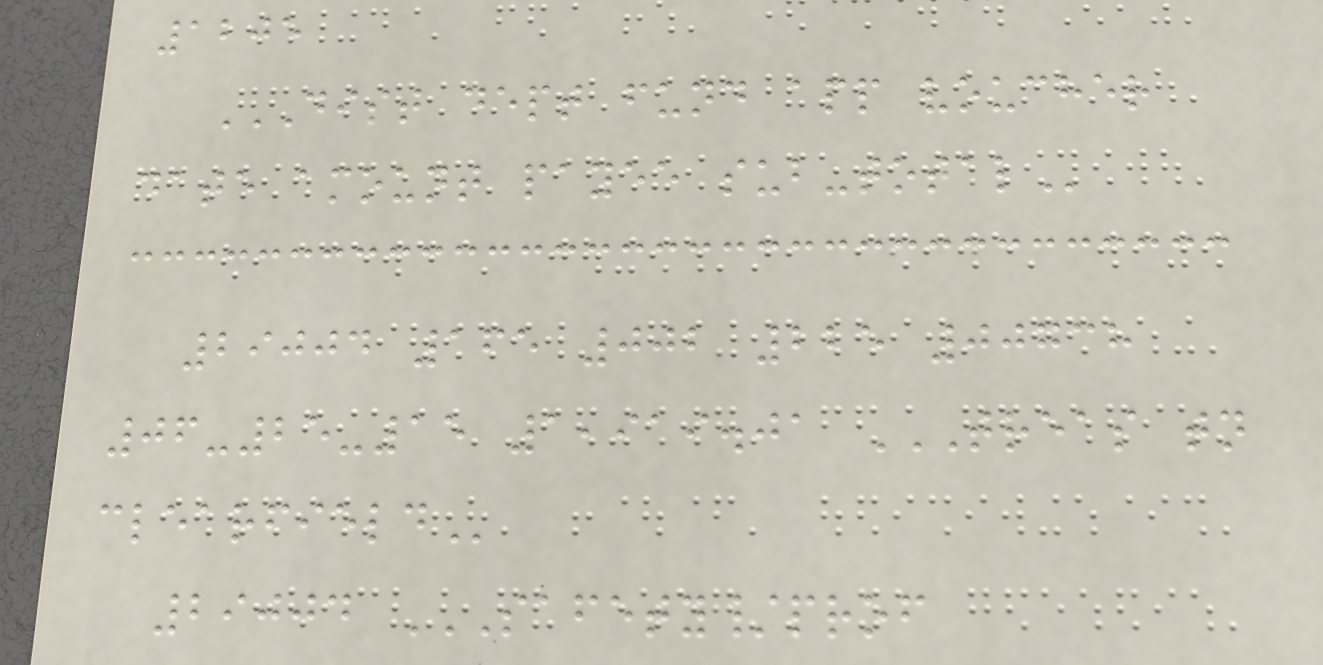1205
DIST DEPT FUND APP VOUCHER
DATE AMOUNT PAYEE SUB-TOTAL
29004 165 002 225 00738
06-25-15 1,919.01 TREAS TN
CLEARFIELD
29004 SAFETY/PROF
